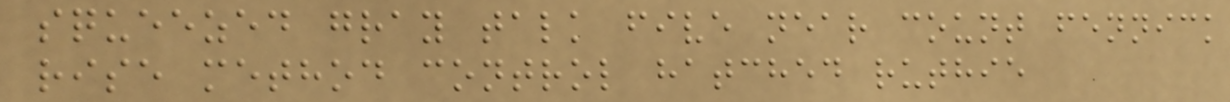squeezed gray talk five near count fennick
rise method control hatched ruthie
